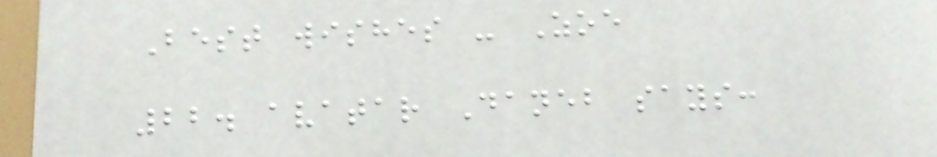Best wishes - Zoe
22. avatar Daneb says:
